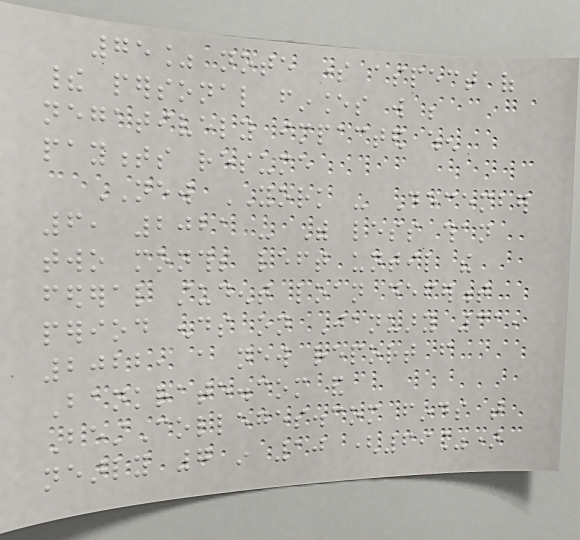75% note some aspect of
their personal finances will be
negatively impacted when
payments resume
NEW YORK - December
6, 2021 - With less than
two months left until the
federal student loan deferment
period ends on January 31,
2022, a new report from
Bankrate.com and
BestColleges.com finds that
nearly 7 in 10 (69%)
